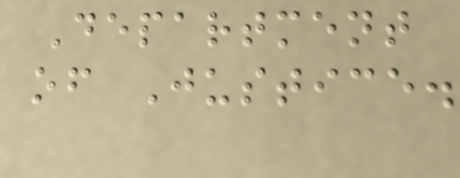Department
of Justice.
